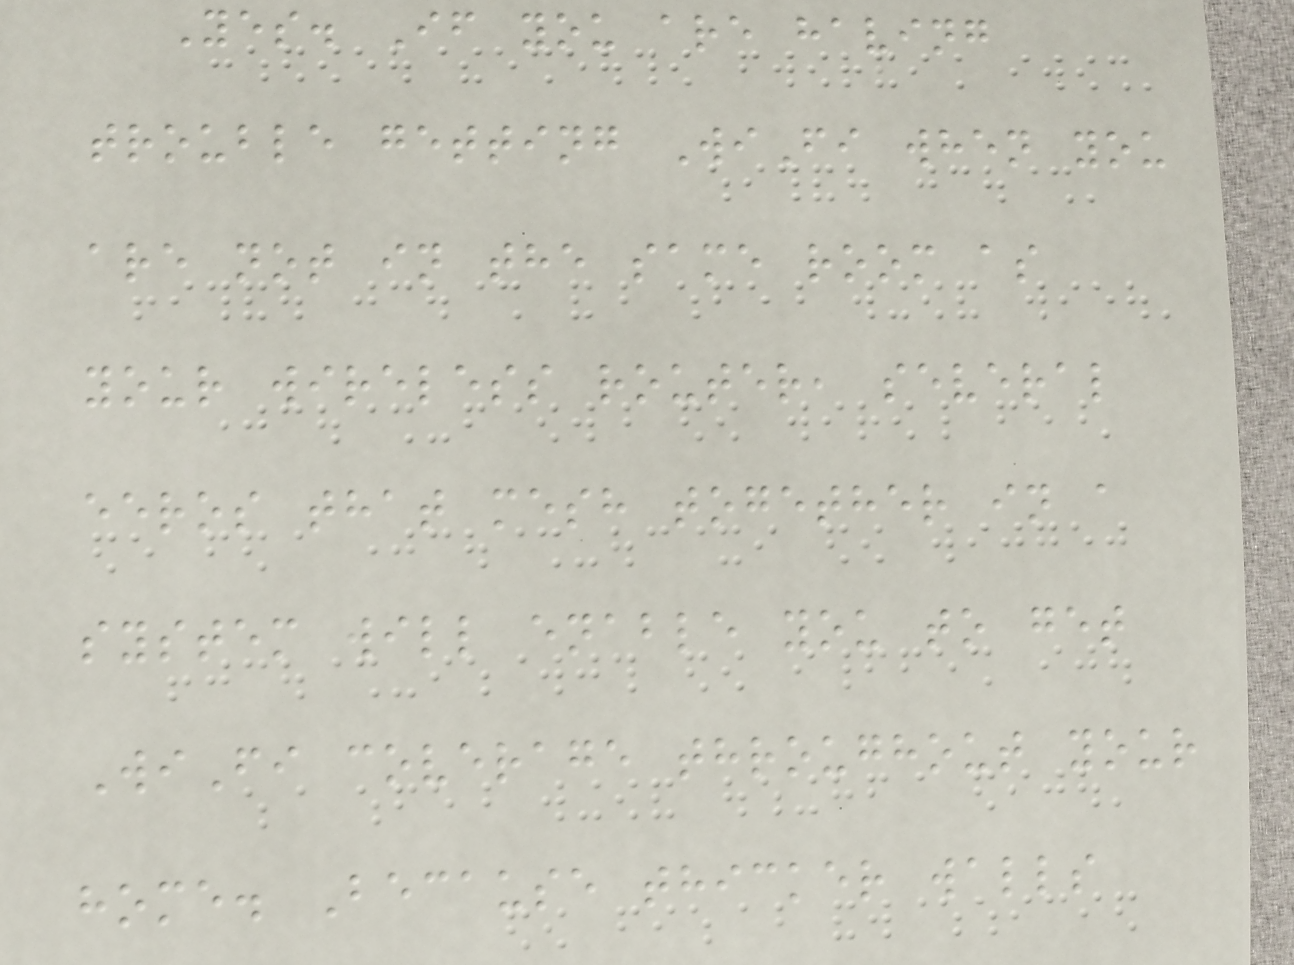Yes. If you are having
trouble getting WiFi when you
are not in the same room as
your wireless router, several
eeros that mesh together in a
system will enable you to get
WiFi coverage throughout your
home. Because thicker walls
